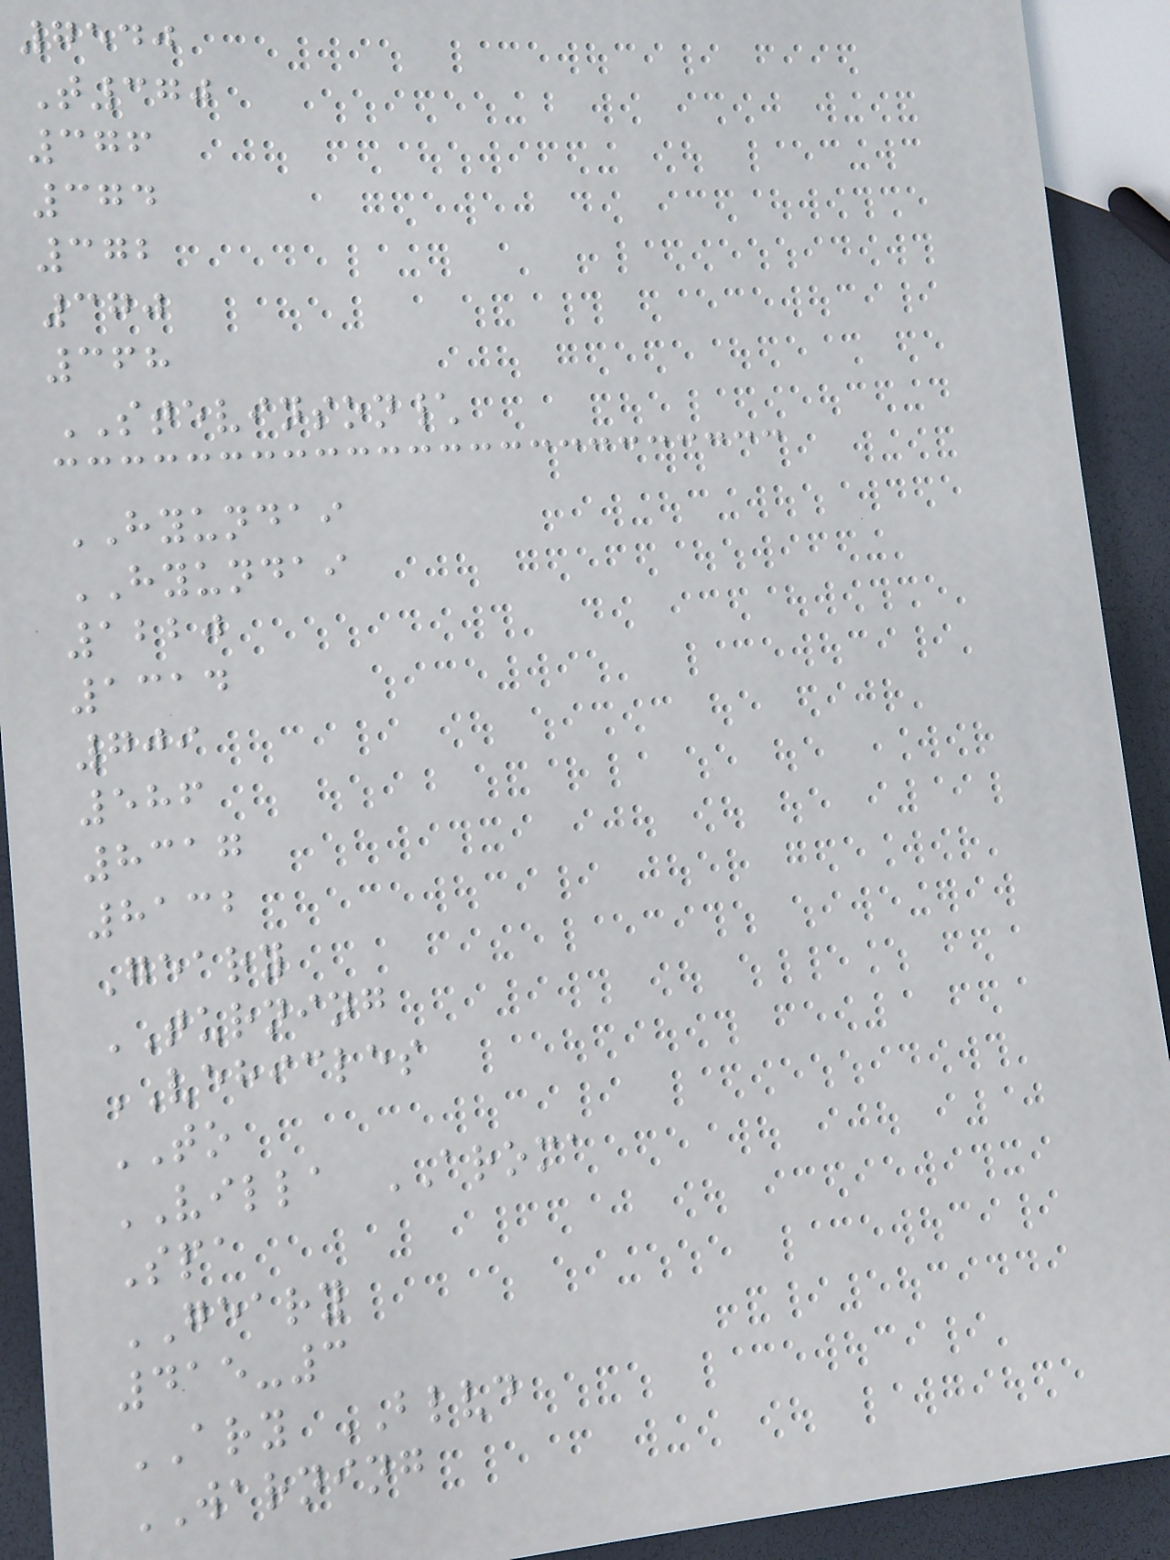7540
T370
376
374
372
370
368
STEVINSON\
HYUNDAI
HYUNDAI
1220
1314
709
586
8317
8132
Geary
TURNING
VEHICLES
TO
VILLA AROMA
Spa
GEARY
415-3
ARY BLVD
WARNING
